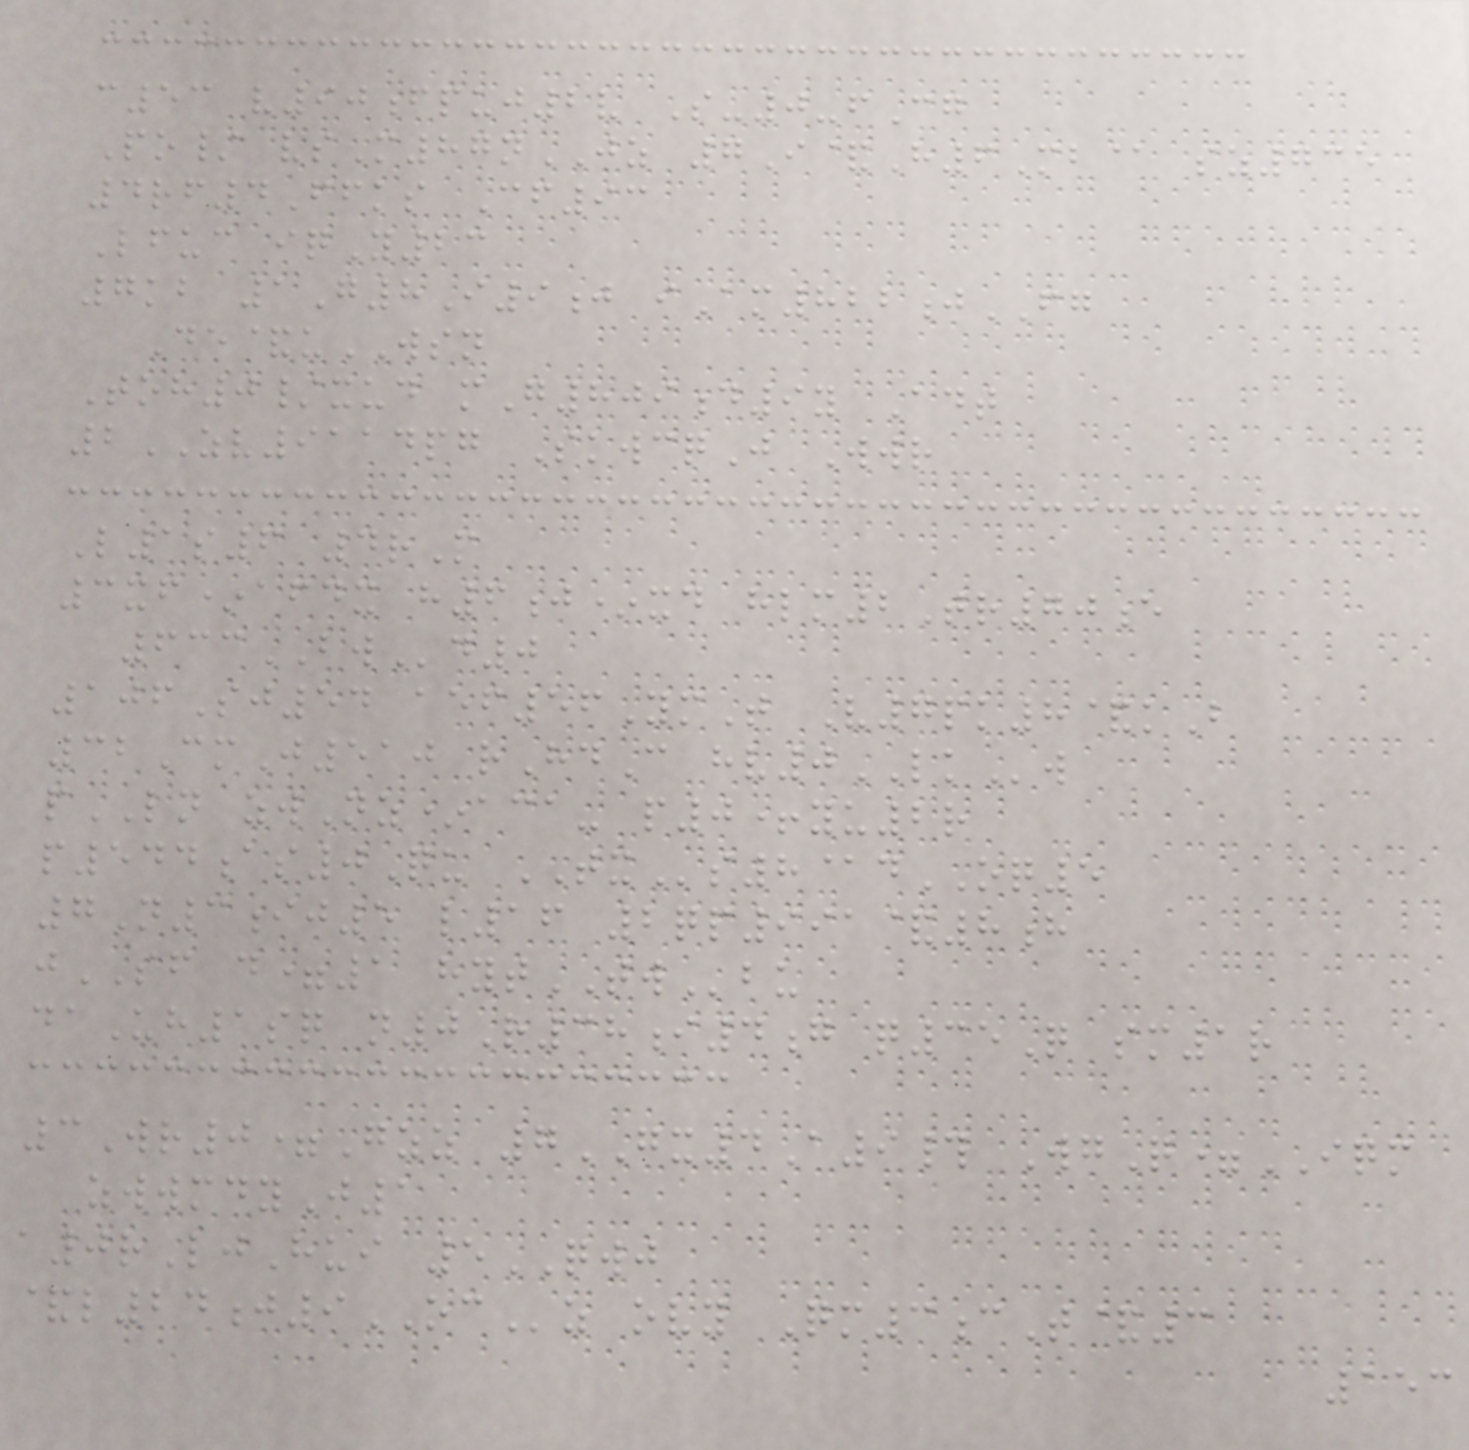c53 v90fpuj2v S-0-fCg
Po/ vsM87nJZ 7I&H6Mb@ sz735
4rf4Ffks Cf93
Lfuc iqY23
7kb 1G8I9j iAm822jFG
De&uWSN
Toh0/xud mG809d9y Adt
2ZV9114pg SkwcqJ Wwr
L1s6 4rM
3xf*afdx h6j*xd hlm2Tr70e
633BWd0
106Sj54 aef56YmT V7pk8&kB
32CmJ510 rHdC hv0LKw
pLN zwNz*aca- p0+yu2r
p544as0Qu TXs8@dOQ5
7N3ij5 l16 2qp991&8h
jSF d=1 hytTWbu
daUh1sq n0R38i4g q35Q sm1r
3Wr0=Gzz 7GX4A9# WgQ=IQM
zwwmdyJ1
a0rLjHui 5QWJ
&l24j9OCz ovy Qm3cT&3
153
